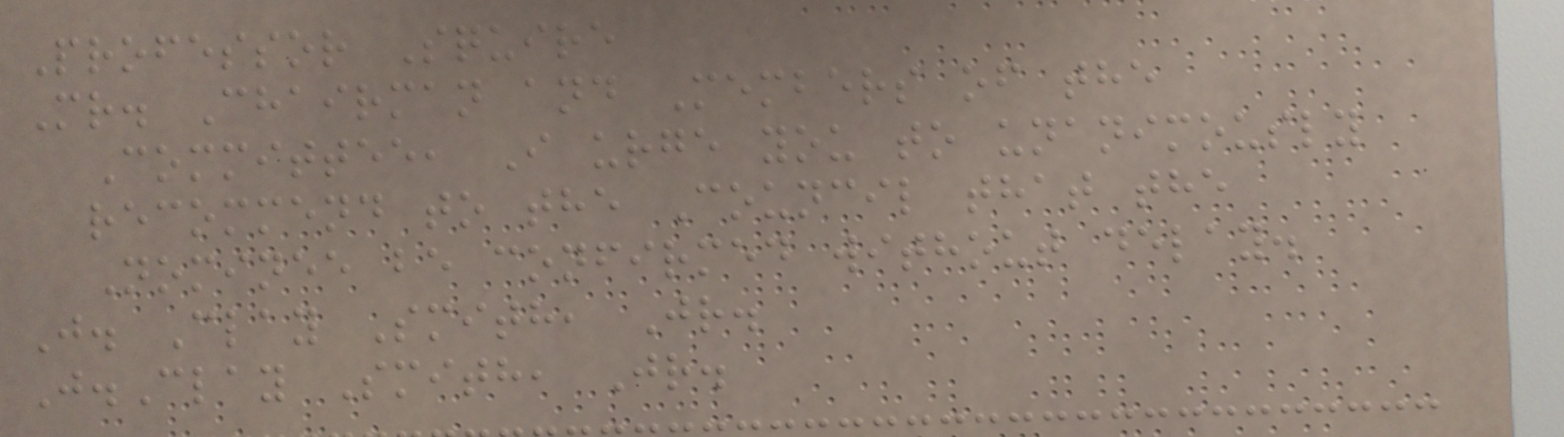Professor Squire
Mr. Chairman and Members of the
Committee, I urge you to unanimously
recommend to the Council that the
Nominee be confirmed without delay.
J. Clay Smith, Jr.
J.Clay Smith, Jr.
